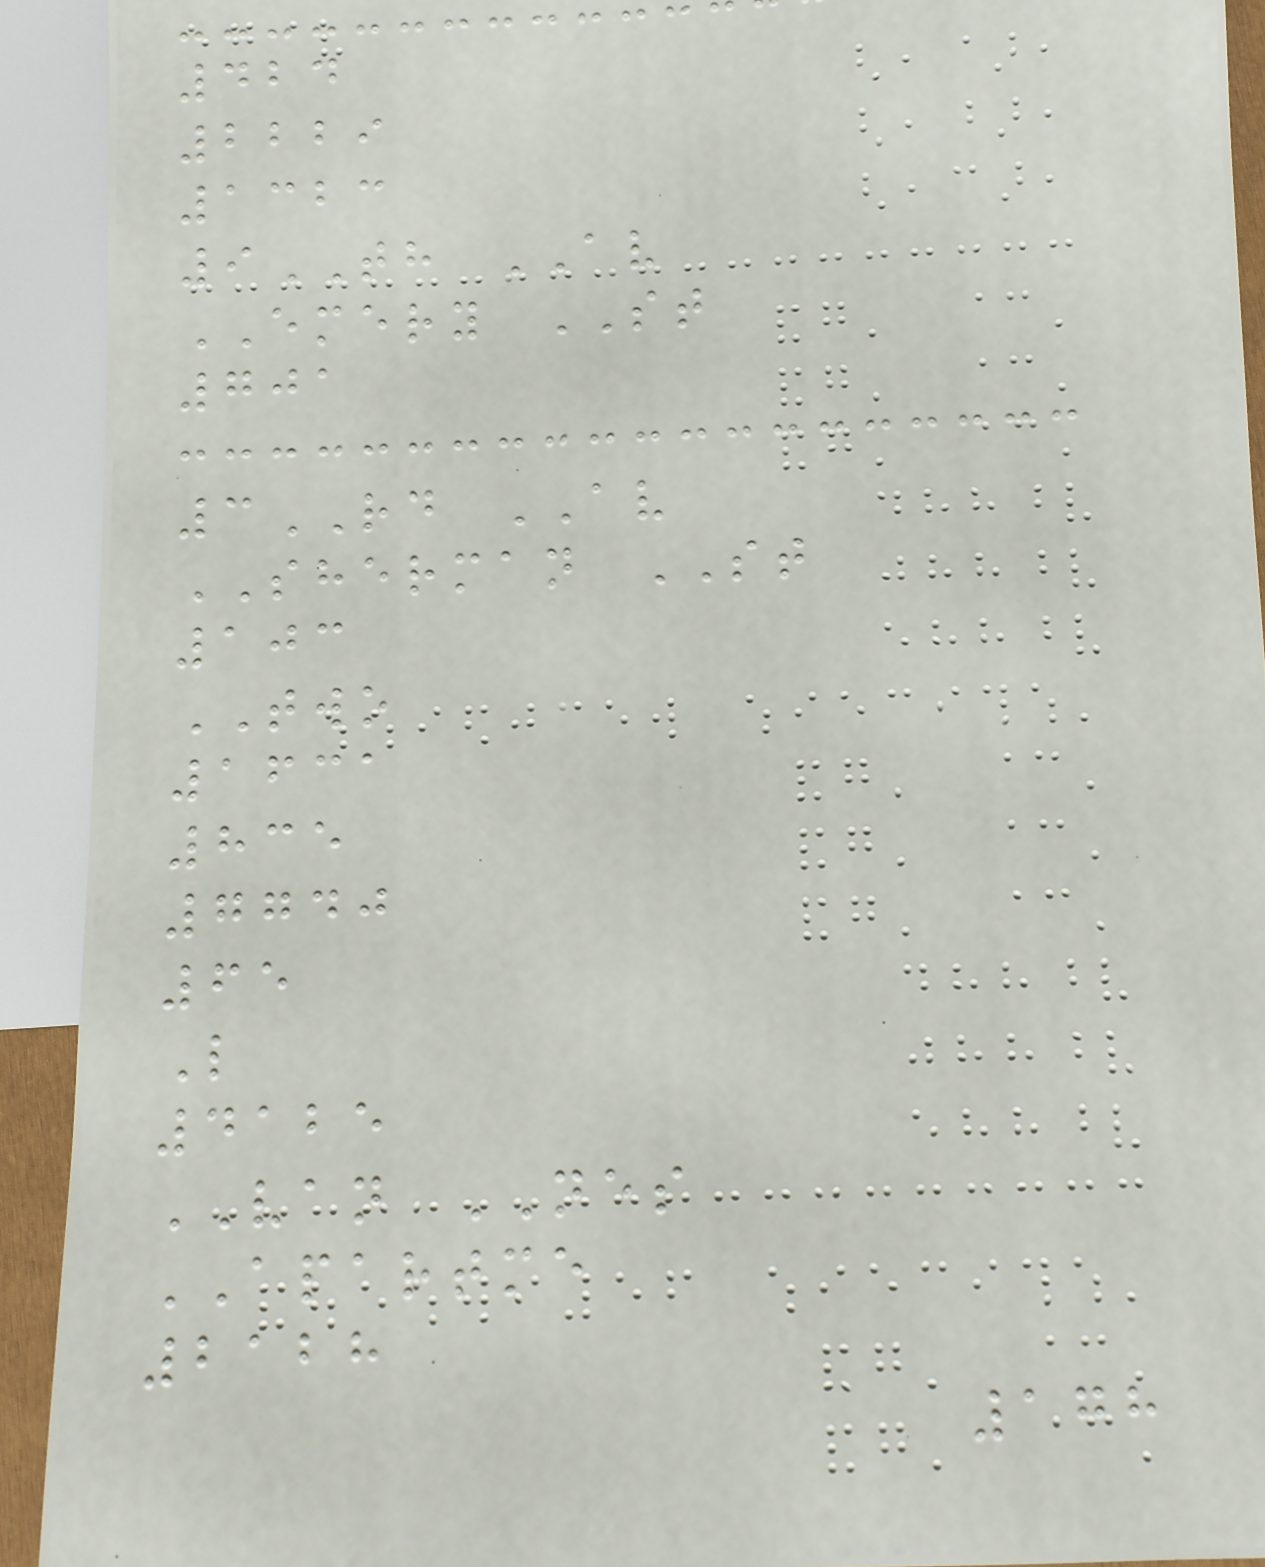424
2229
1323
9TH AV
EMERY ST
701
3RD AV
SHERMAN ST
103
TWO
1631
835
7740
65
L
4125
VAN NES
APARTME
2128
178
